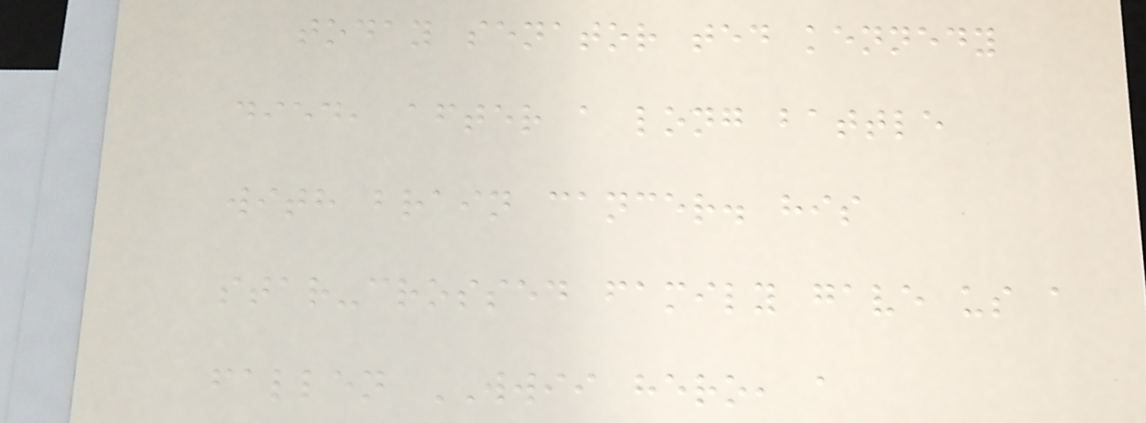today senator ted kennedy
died, after a long battle
with brain cancer. his
star-crossed family gave us a
fallen WWII hero, a
